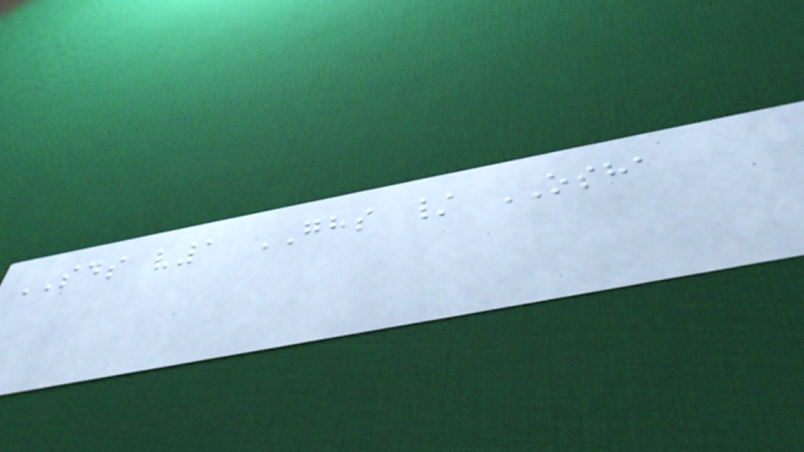SDS v1 GHS / OSHA
